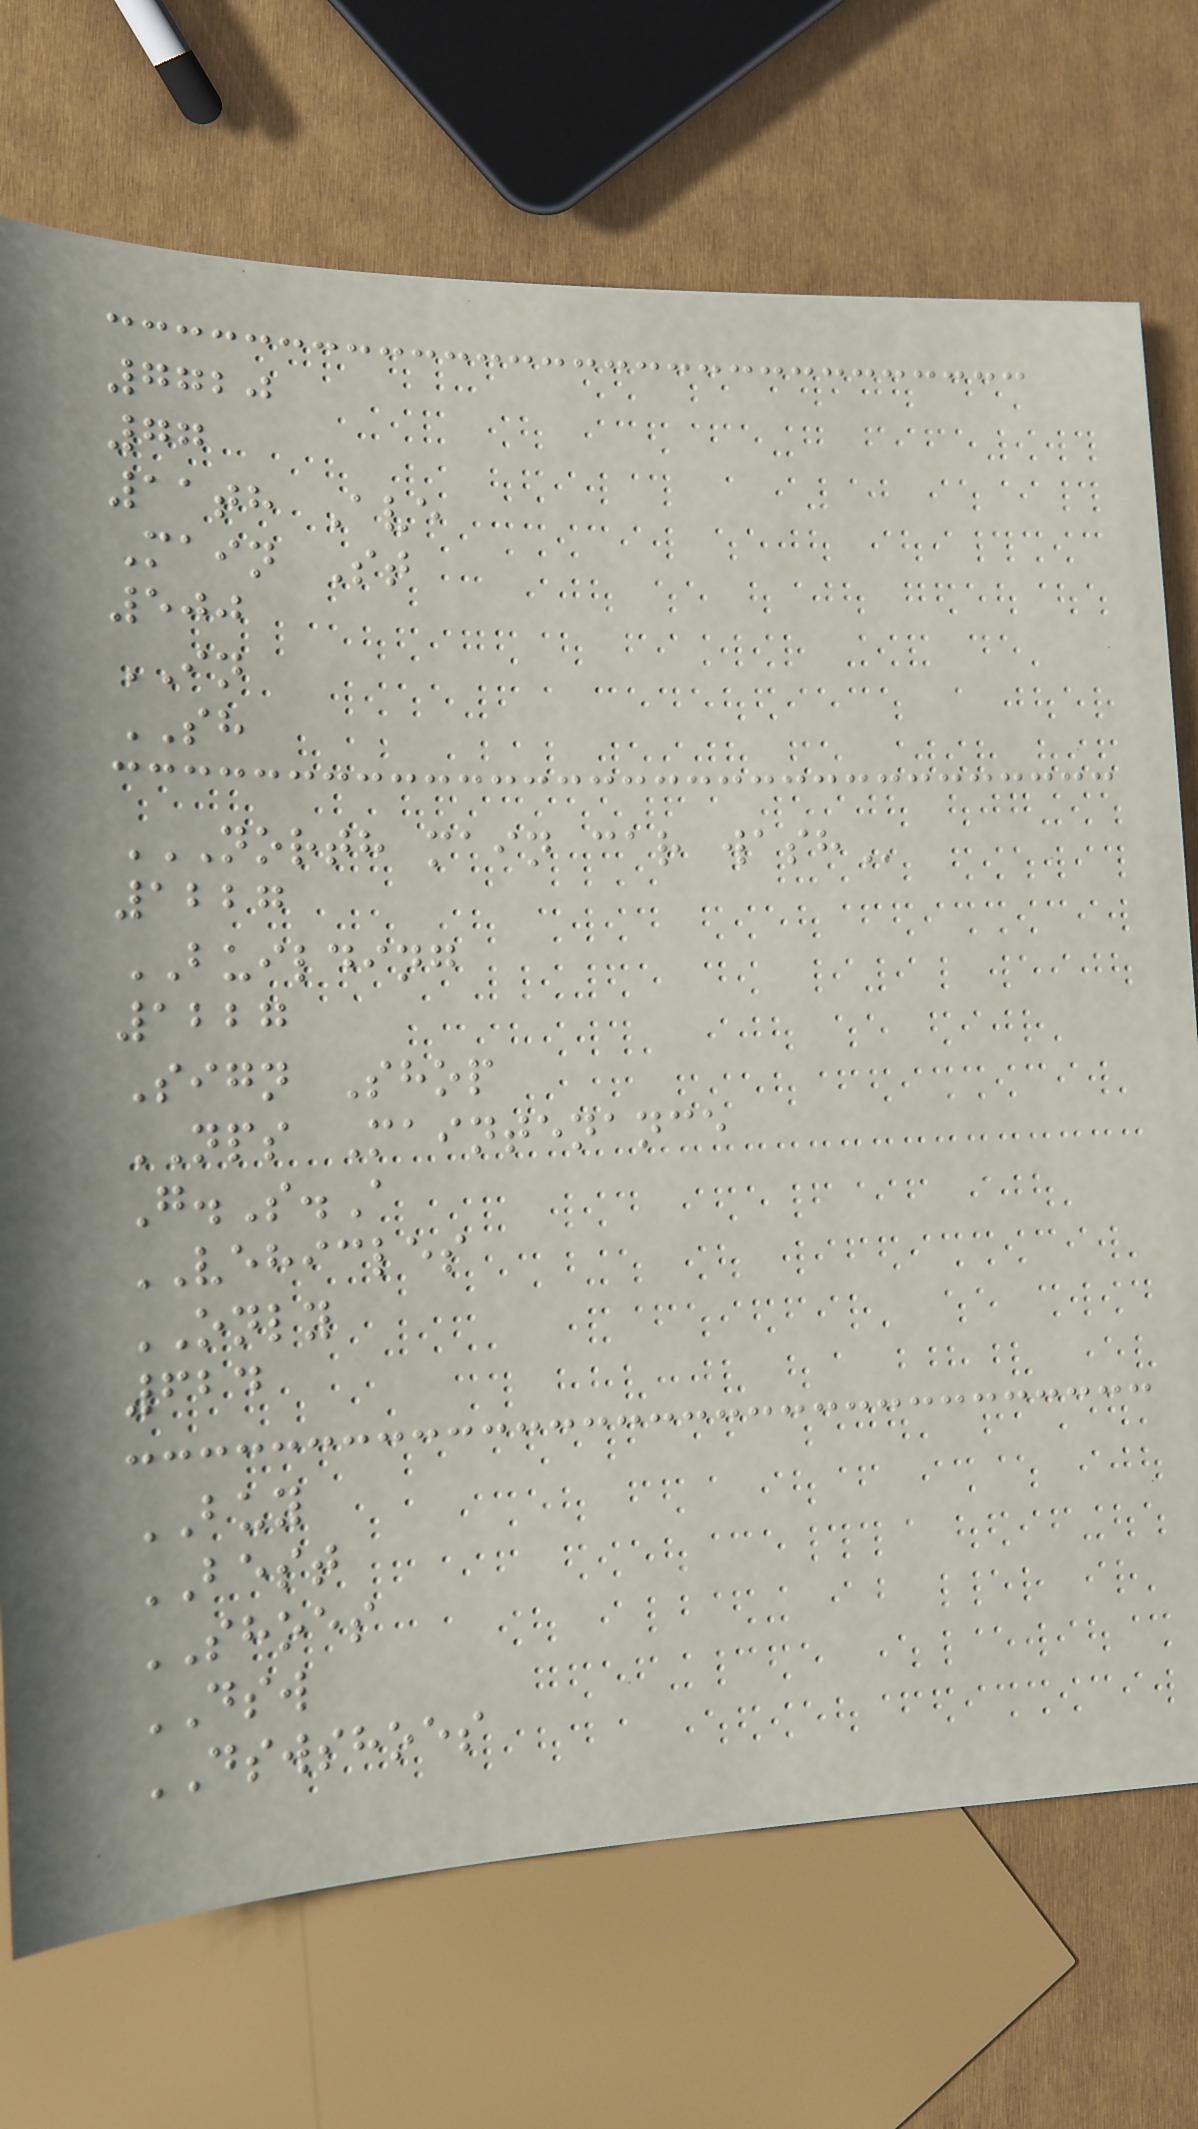7720
77
11th Ave
Main St
500
IN
SH
NORTH MAIN CAR WASH
1227
BUILDING
1227
Sign Shop
NPS Maintenance
G.S.A
VEHICLES
ONLY
624
BUY
BEST
SHOES
DSW
DSWSHOES
